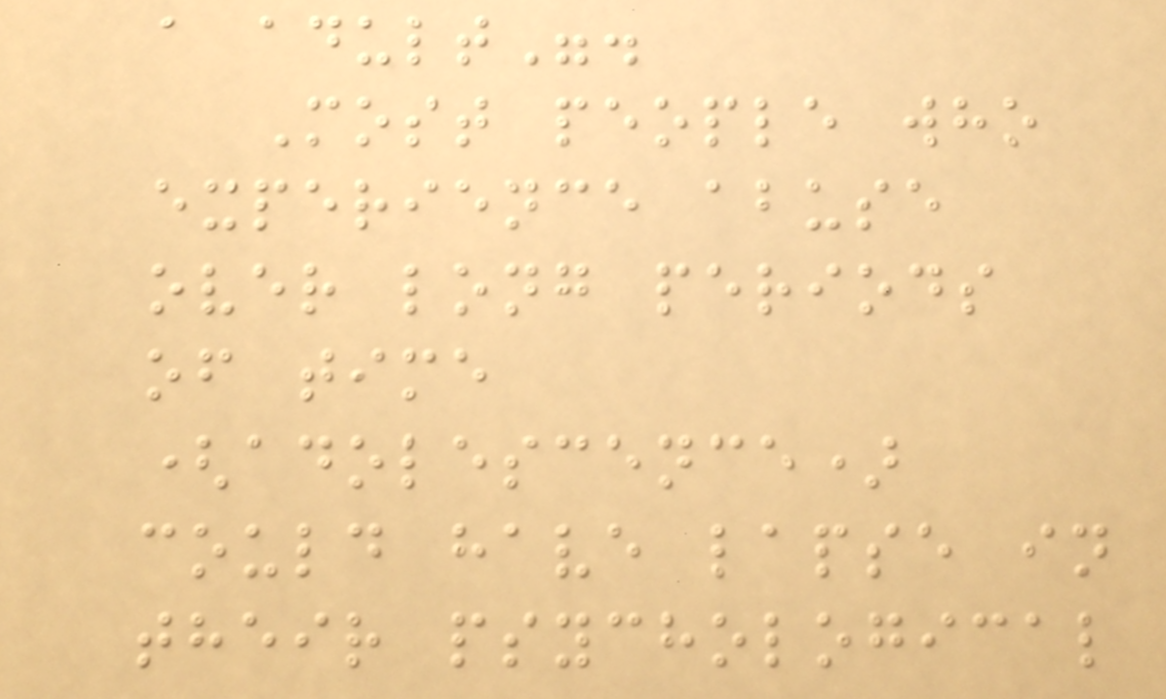a adult".
Most people who
experience abuse
over long periods
of time
(adolescence)
could have lapse in
their psychological
